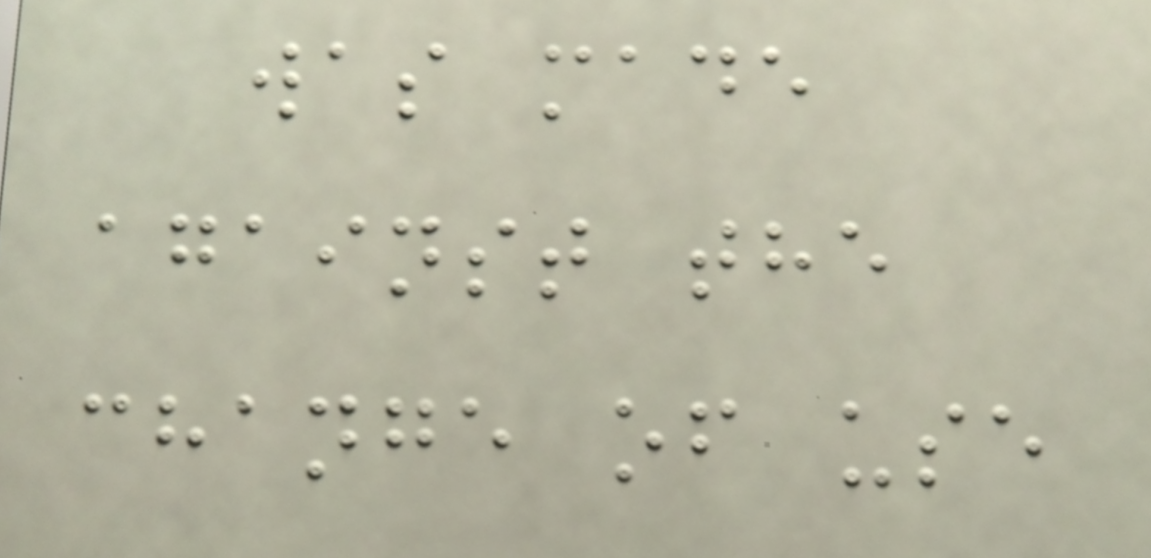was made
against the
change of use
